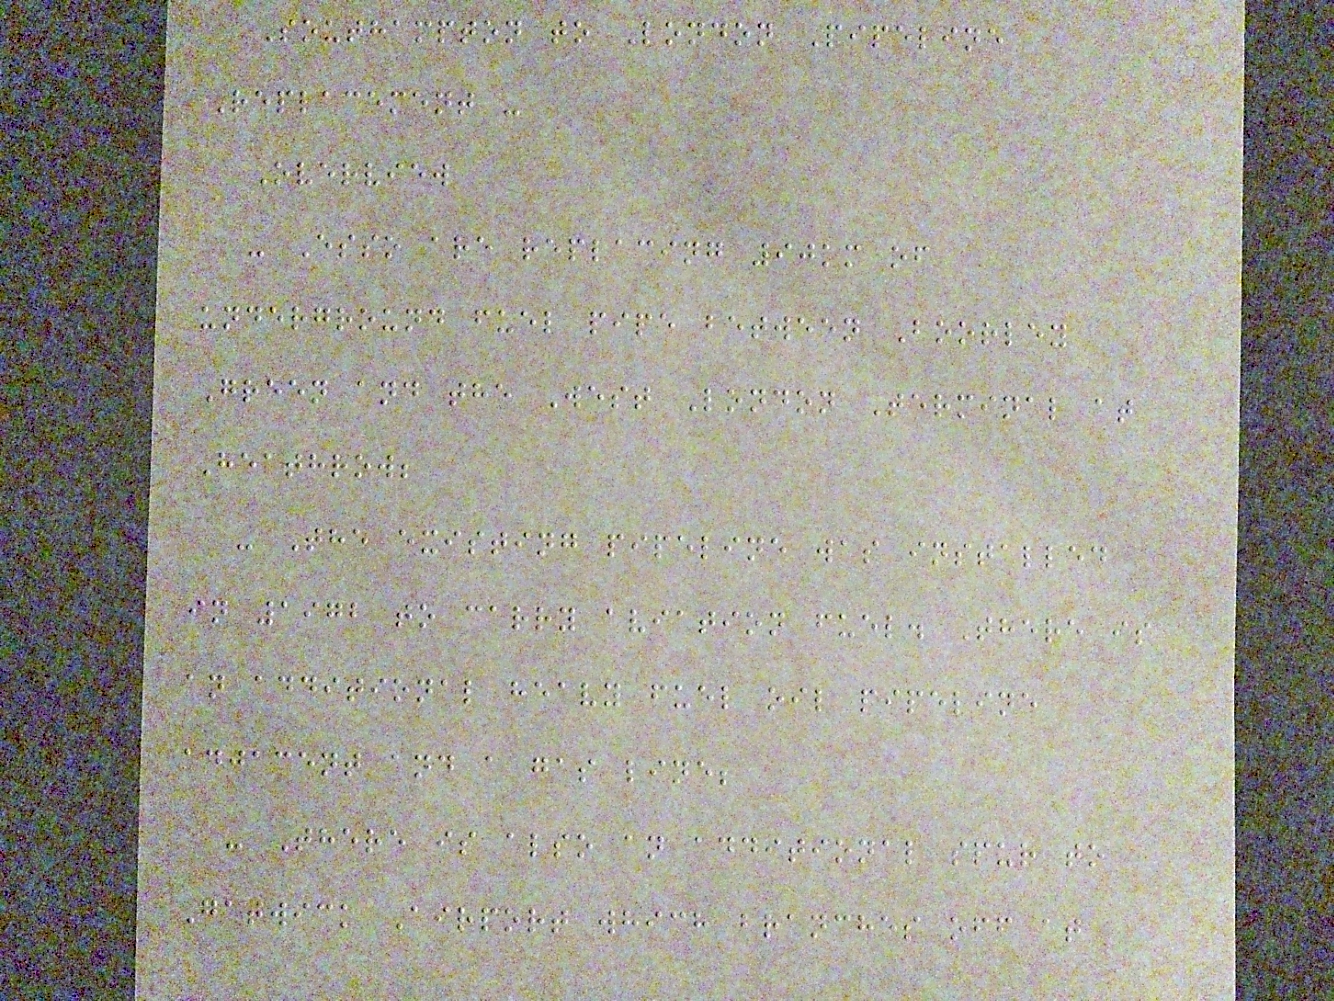Southampton to London Pipeline
Replacement -
Overview
- Esso are replacing 90km of
underground fuel pipe between Boorley
Green and the West London Terminal at
Heathrow;
- The existing pipeline was installed
in 1972 to carry aviation fuel. There is
an additional heavy fuel oil pipeline
adjacent and a gas line;
- There is also an additional spur to
Gatwick Airport which branches off at
